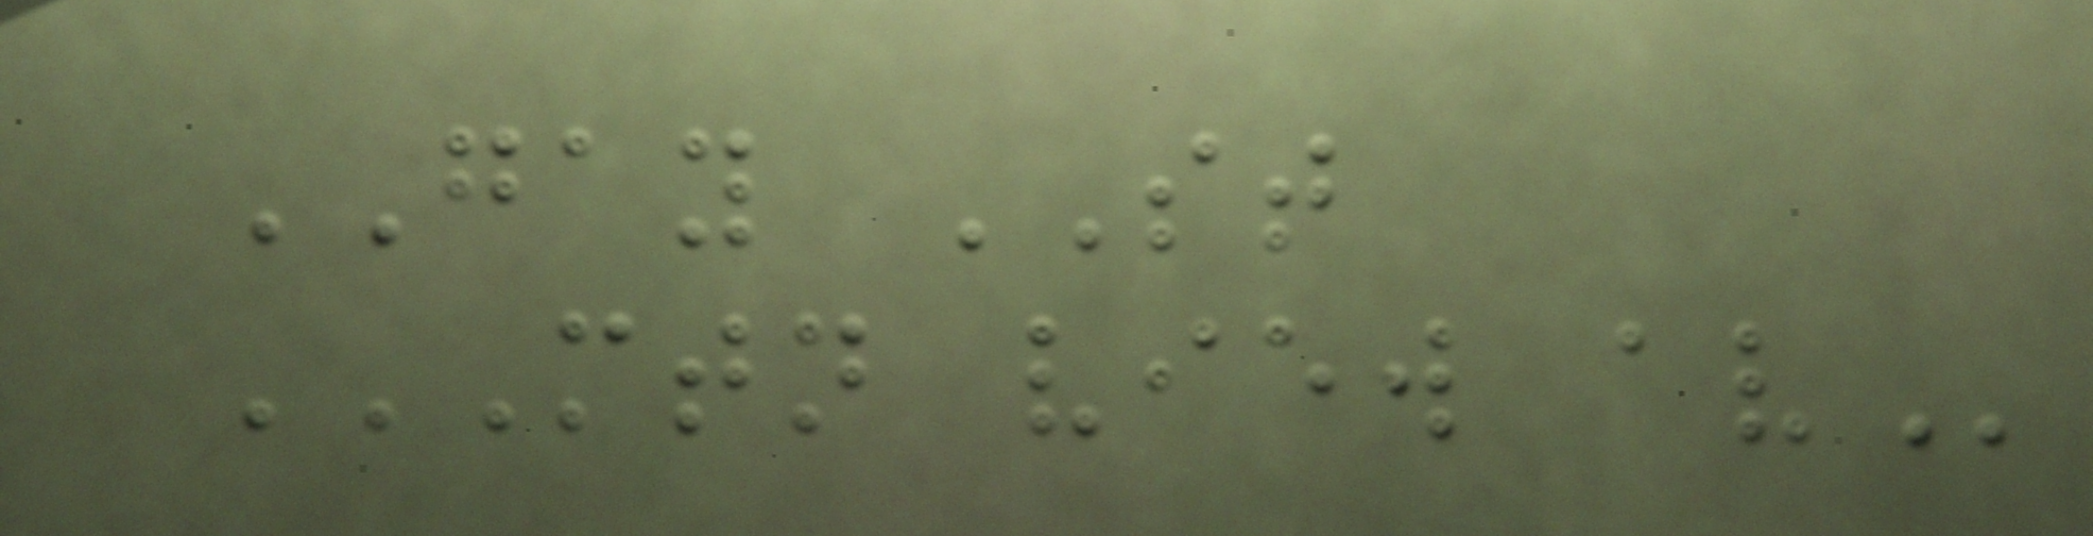GAY ST
MTN VIEW AV
